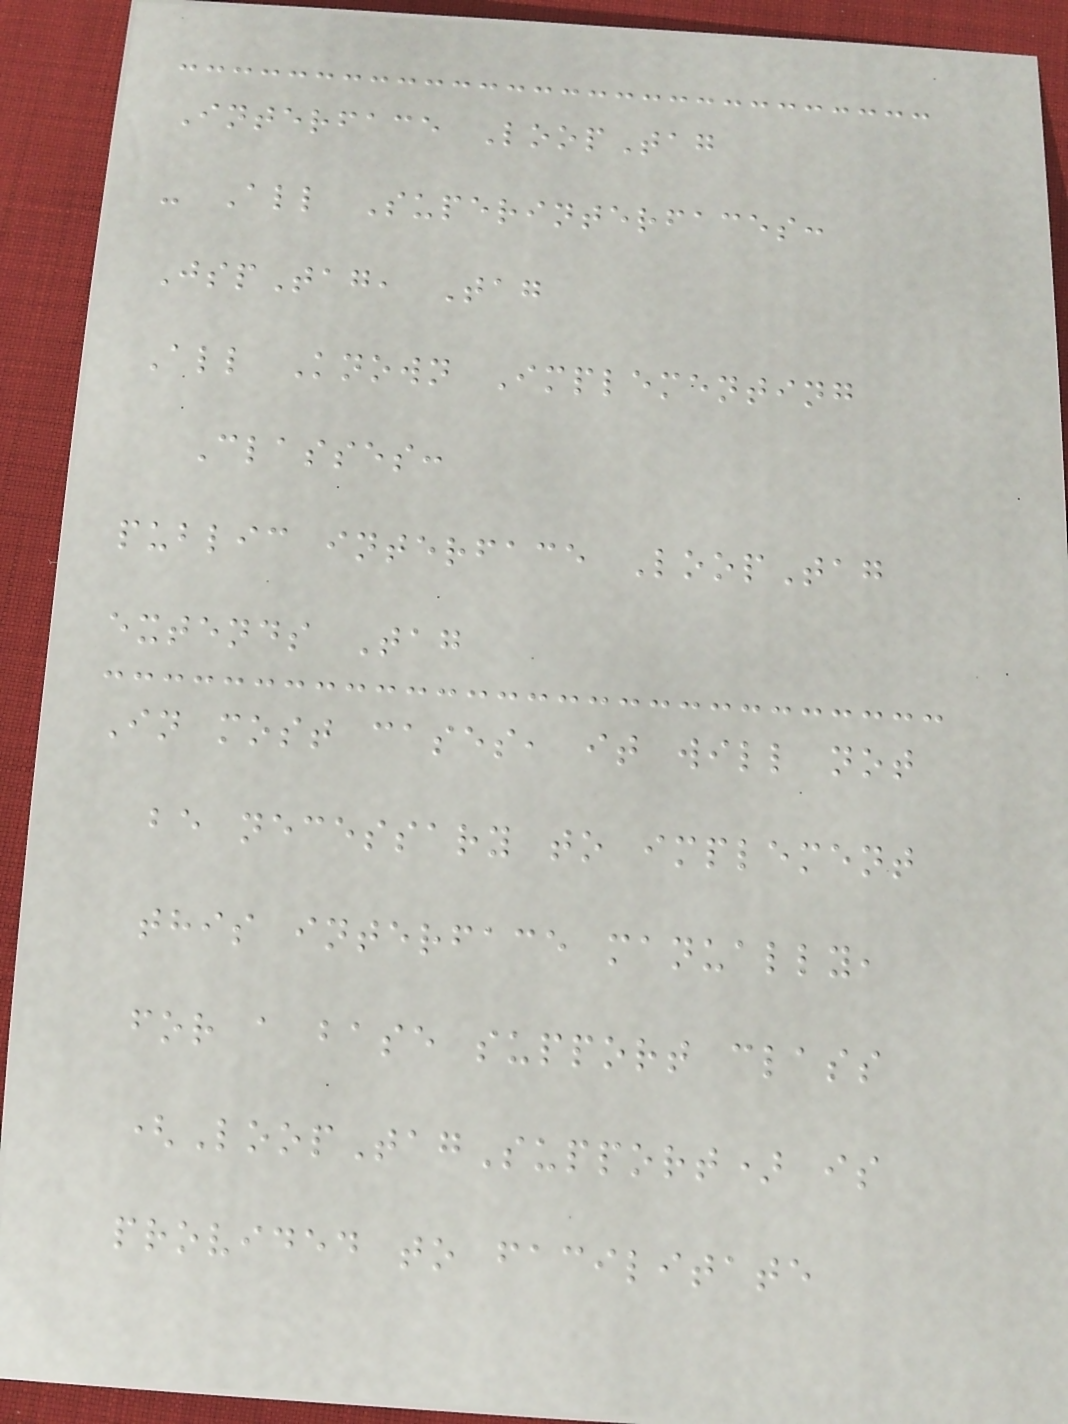Interface LoopTag
- All Superinterfaces:
JspTag, Tag
All Known Implementing
Classes:
public interface LoopTag
extends Tag
In most cases, it will not
be necessary to implement
this interface manually,
for a base support class
(LoopTagSupport) is
provided to facilitate
